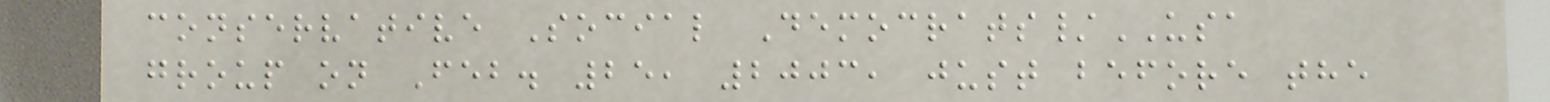conservative Social Democrats/USA
group on Feb. 25, 2003, just before the
